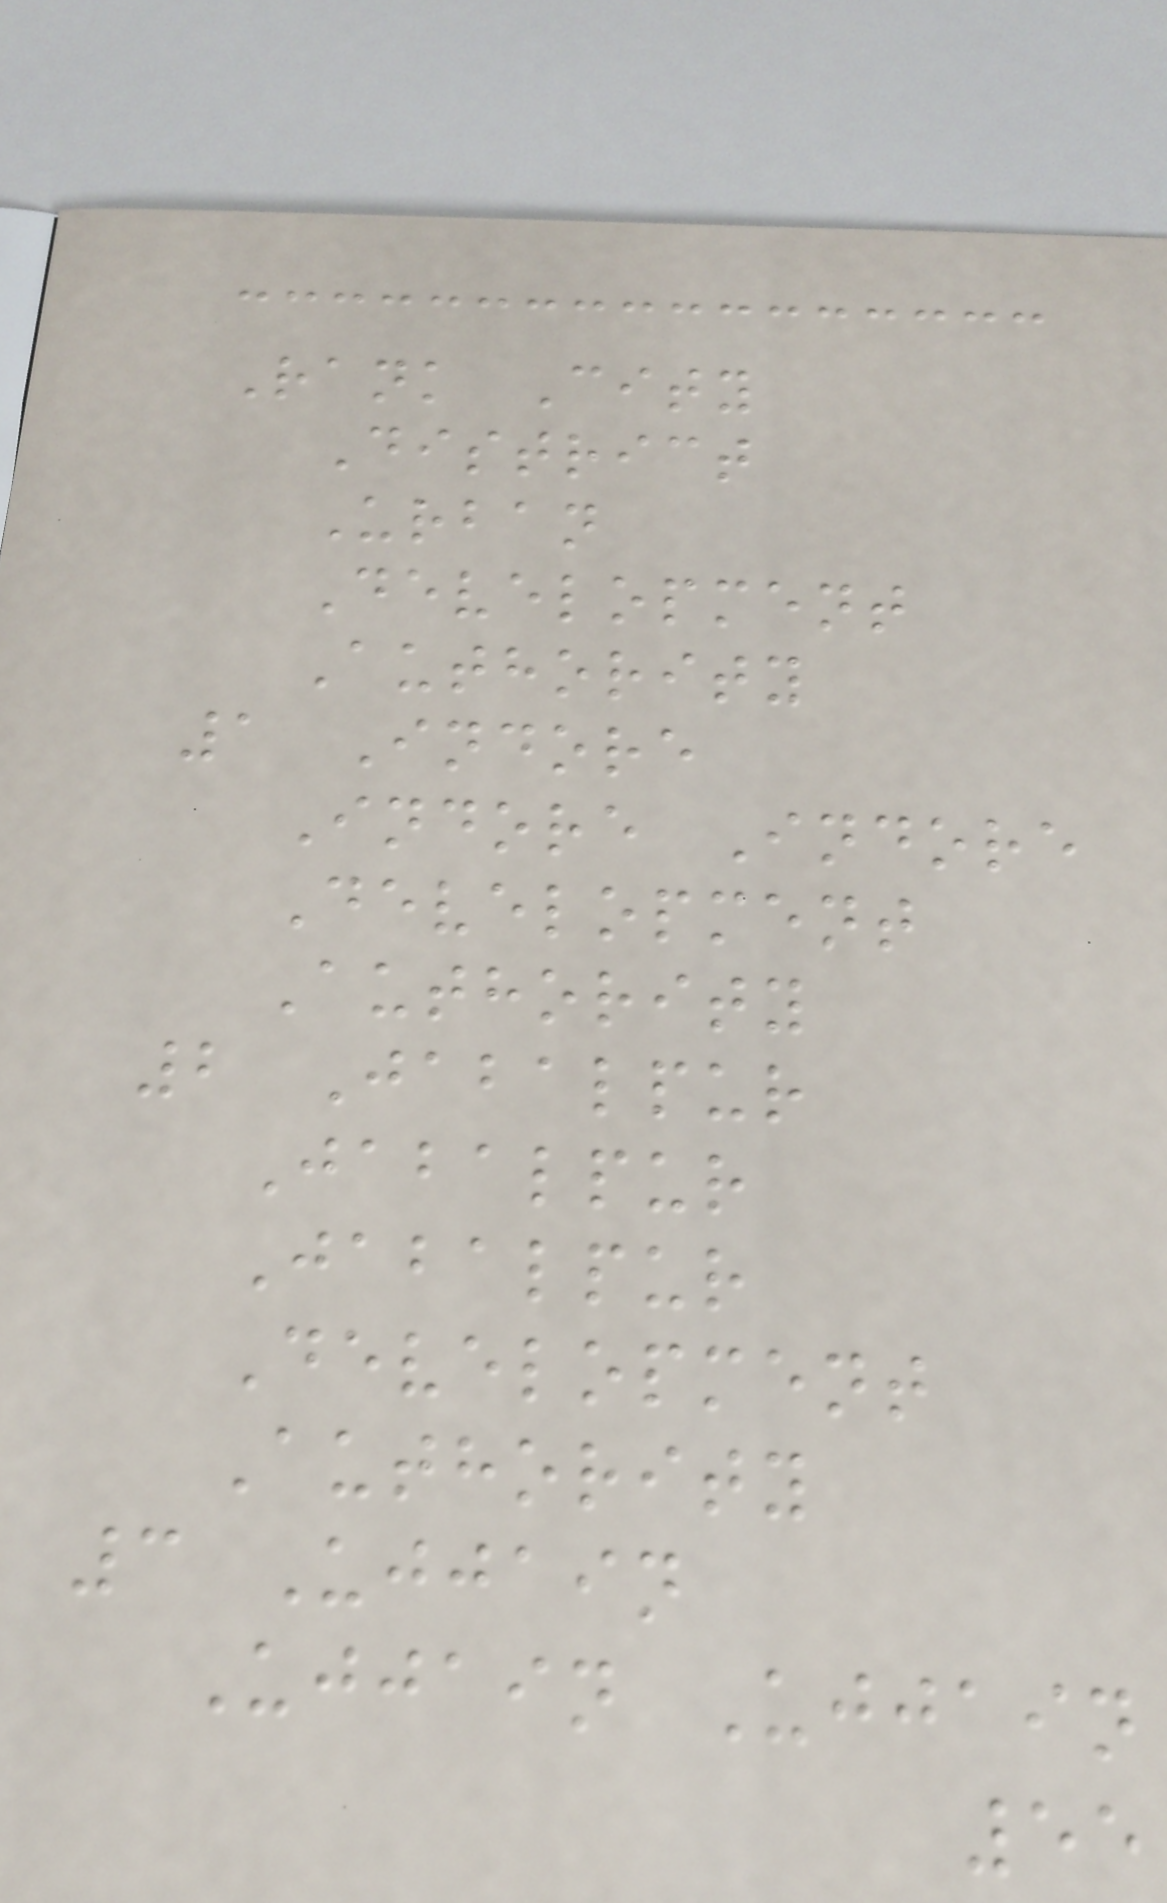Rank City
District
Urban
Development
Authority
1 Indore
Indore Indore
Development
Authority
2 Jabalpur
Jabalpur
Jabalpur
Development
Authority
3 Ujjain
Ujjain Ujjain
55
